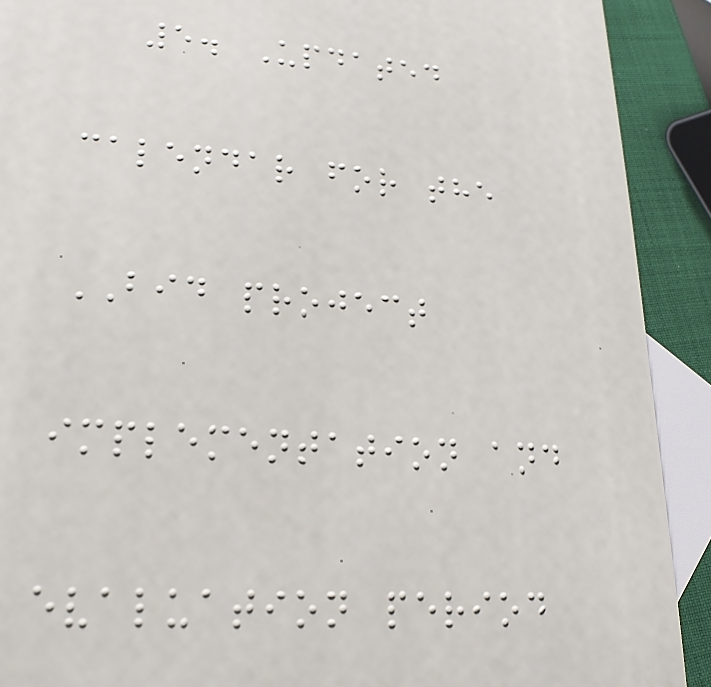5. Updated
calendar for the
BID project
implementation and
evaluation period
